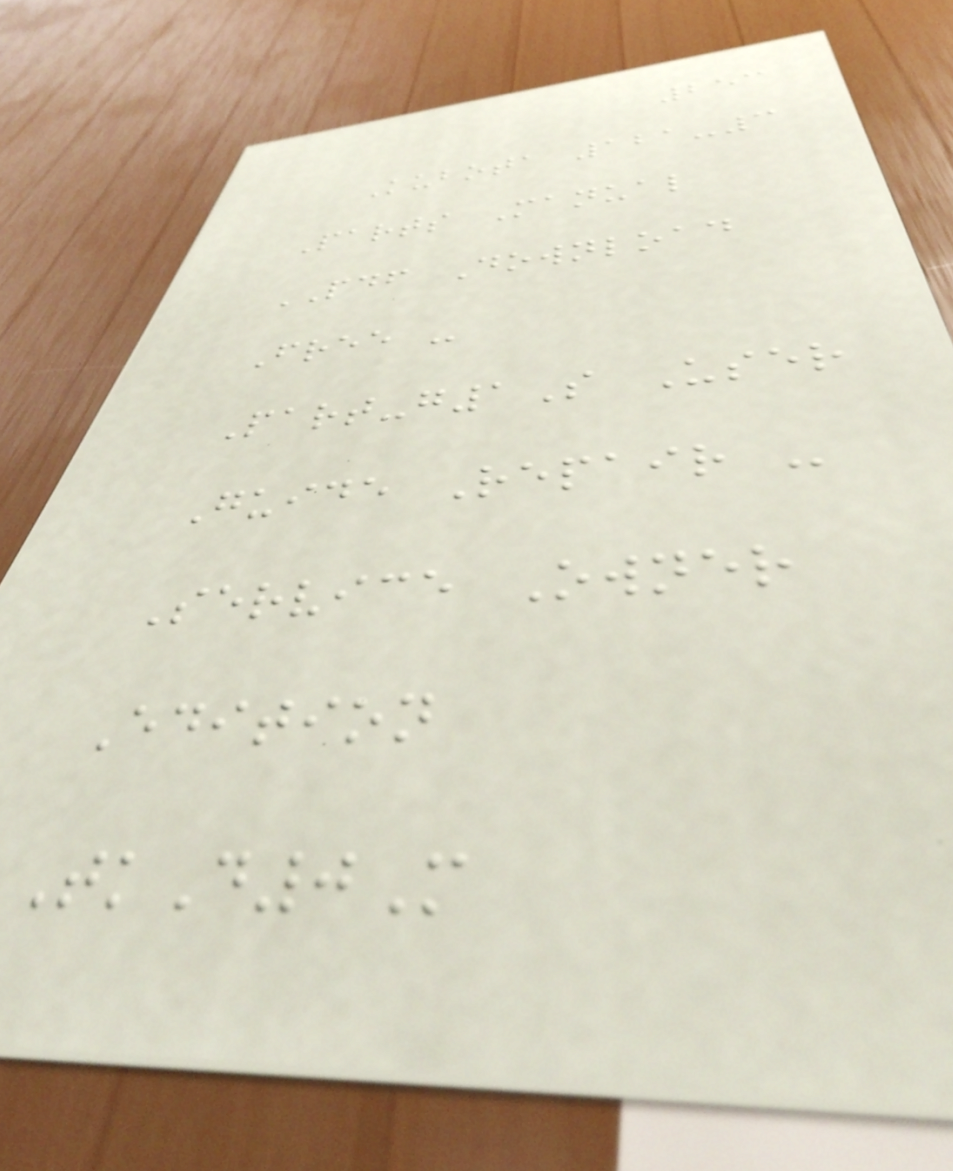253
Kubota 121-3
Parts Manual
PDF Download
Free -
Part-g1S User
Guide Repair -
Service Owner
Edition
TkD0M
